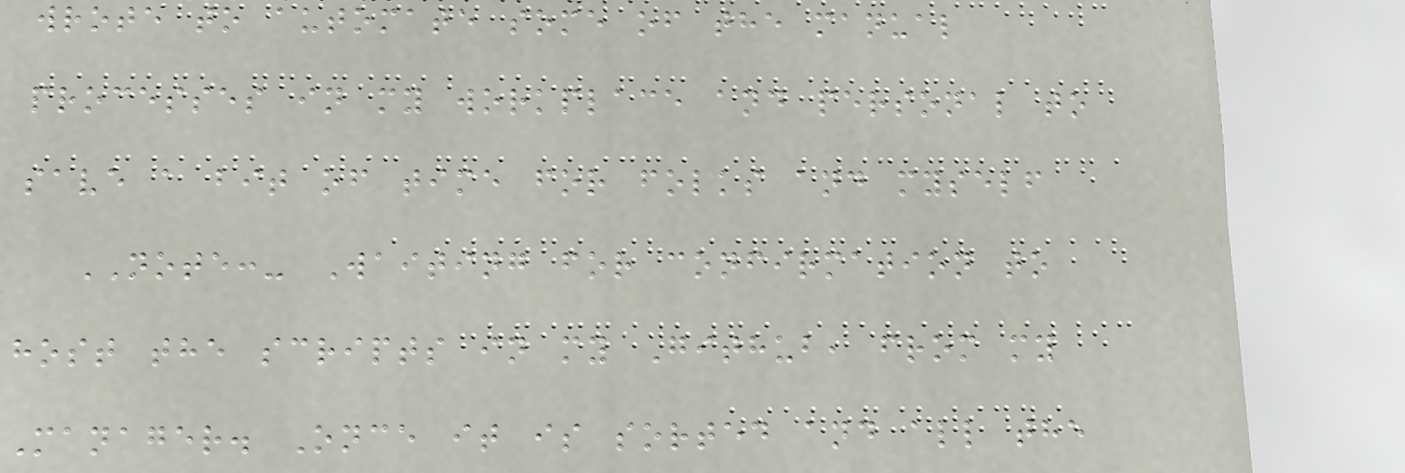wrote to automate some of the manual
processes in my workplace and personal to
save a bit of time for folks and myself
NOTE:- Waiting for confirmation to
host the scripts in my Github, from my
Manager. Once it is sorted and all the
